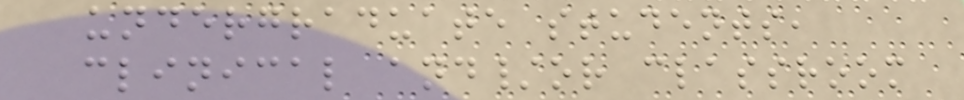undergraduate students,
clinical and/or classroom
